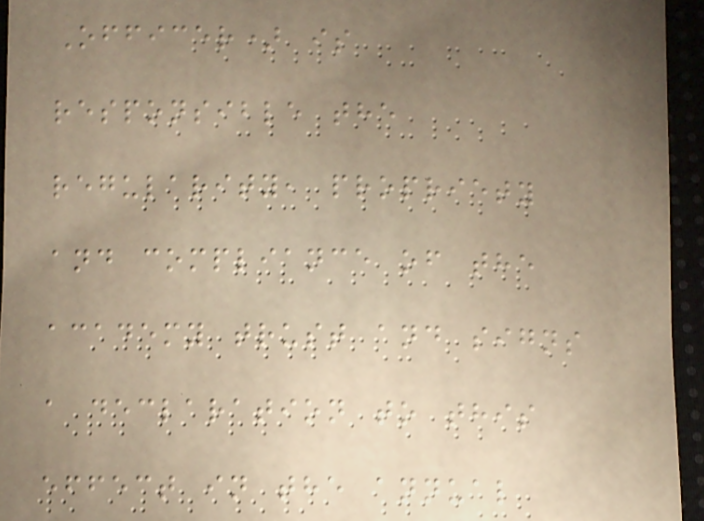Officer) is
responsible the
regularity, propriety
and compliance of the
academy trust and signs
a declaration to this
effect in the annual
